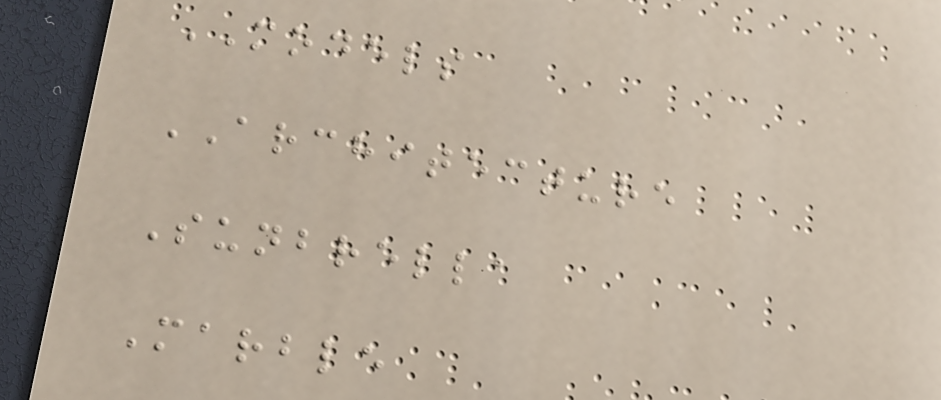MODELS
ARCHITECTURE
Sunbrella
Marble
